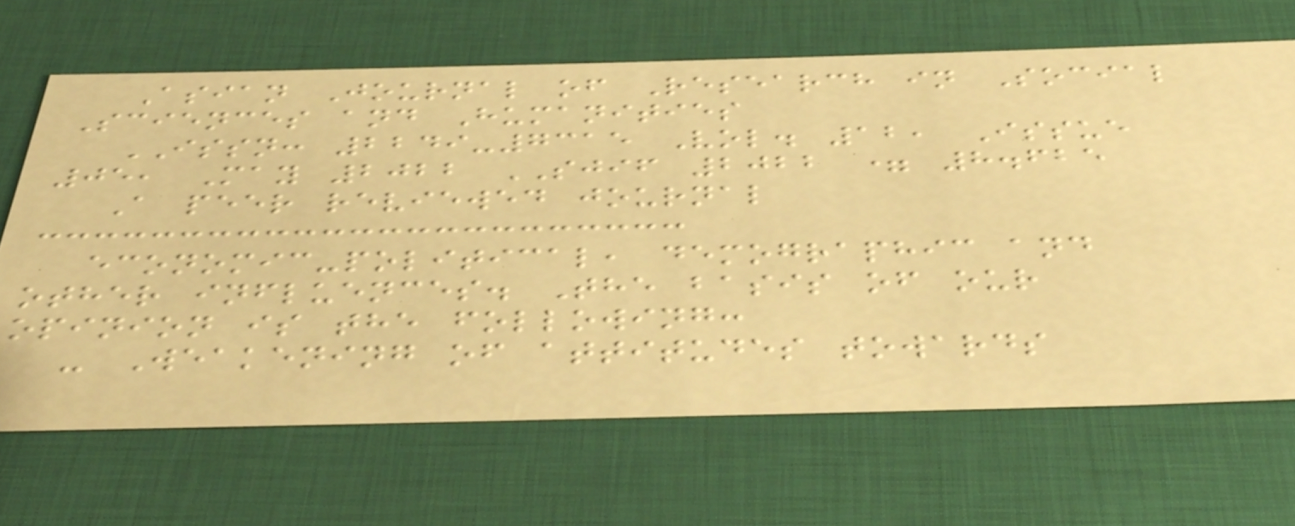Asian Journal of Research in Social
Sciences and Humanities
ISSN: 2249-7315 Vol. 12, Issue
05, May 2022 SJIF 2022 = 8.625
A peer reviewed journal
economic-political, demographic and
other influences. The basis of our
opinion is the following:
- Weakening of attitudes towards
